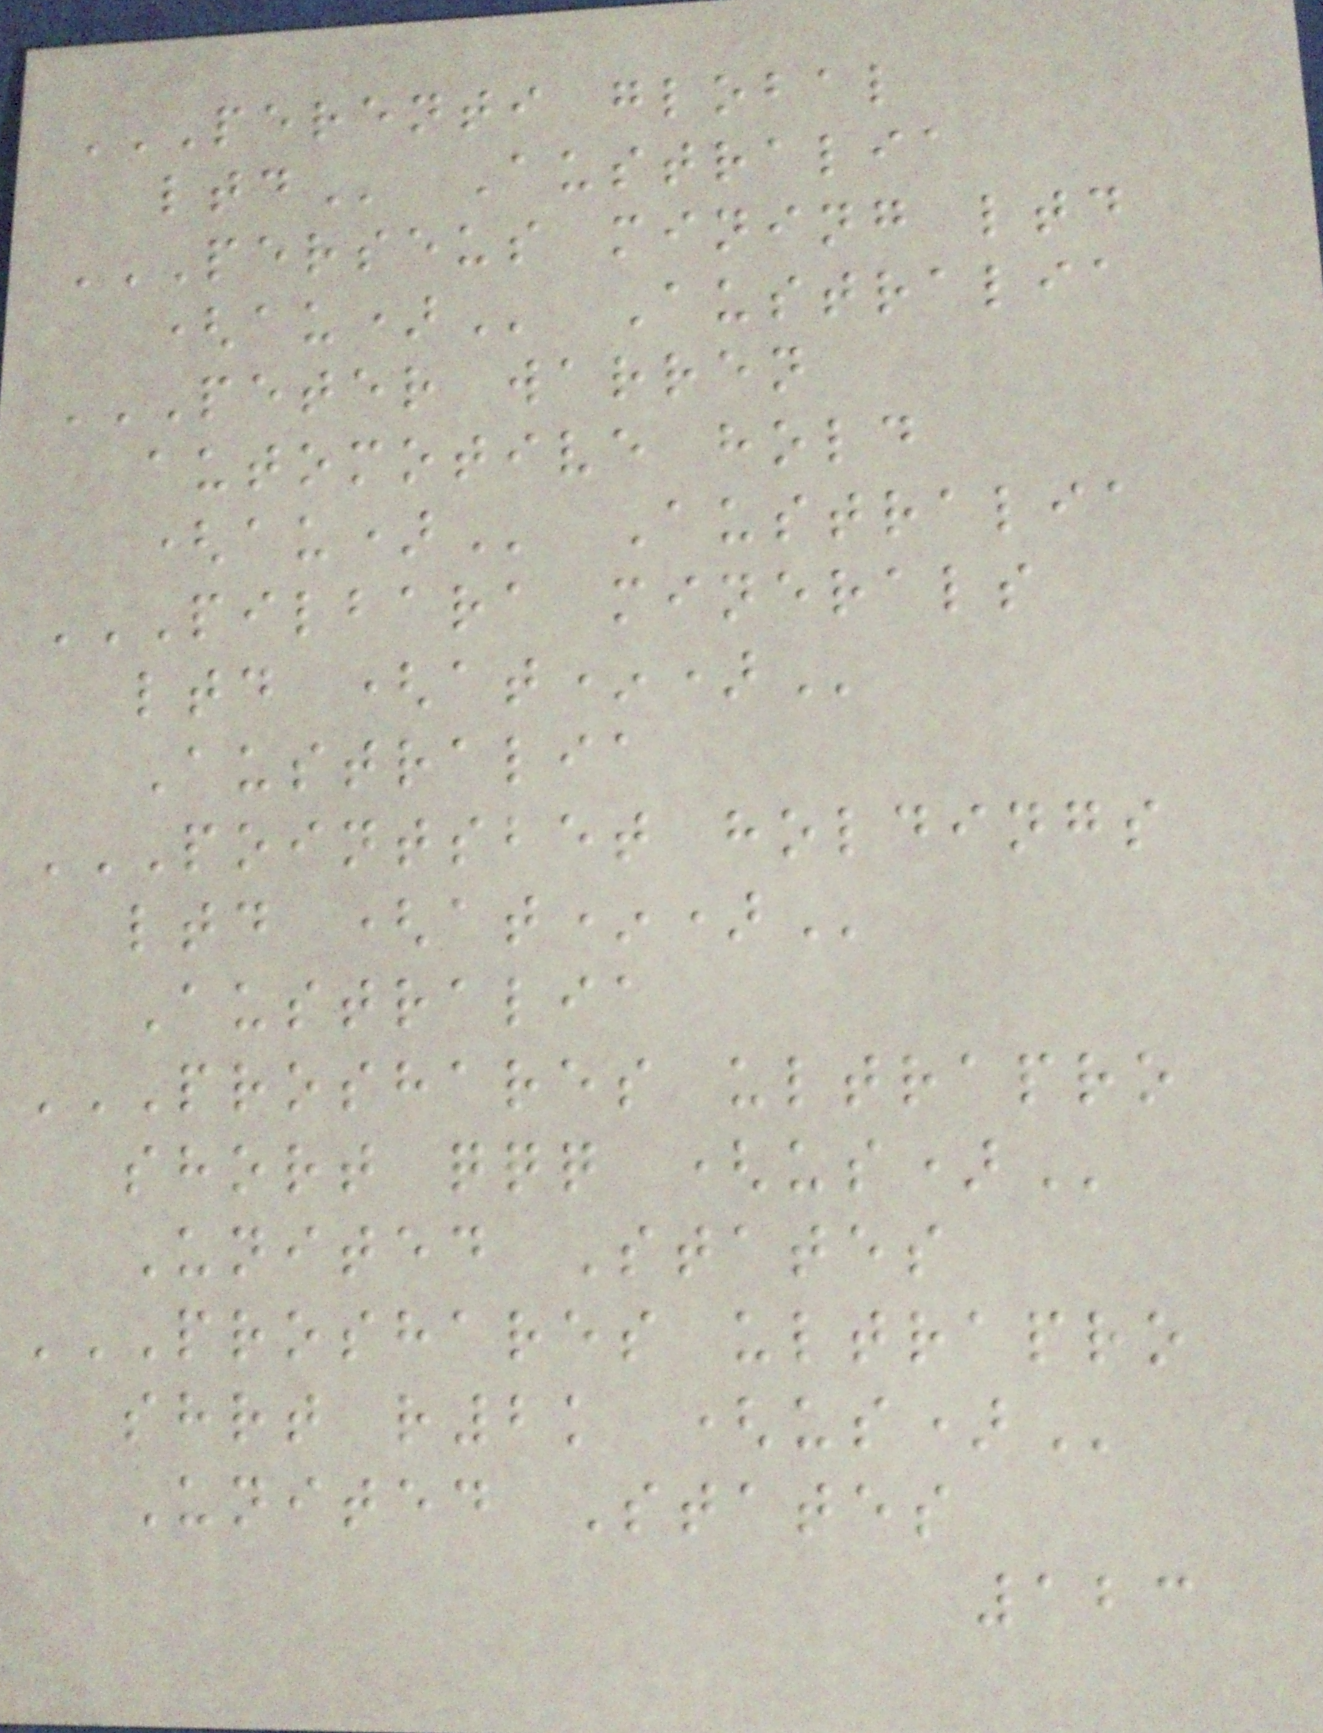PERENTI GLOBAL
LTD Australia
PERSEUS MINING LTD
(AU) Australia
PETER WARREN
AUTOMOTIVE HOLD
(AU) Australia
PILBARA MINERALS
LTD (AT*)
Australia
POINTSBET HOLDINGS
LTD (AT*)
Australia
PROSHARES ULTRAPRO
SHORT QQQ (US)
United States
PROSHARES ULTRAPRO
SHRT R2K (US)
United States
123
